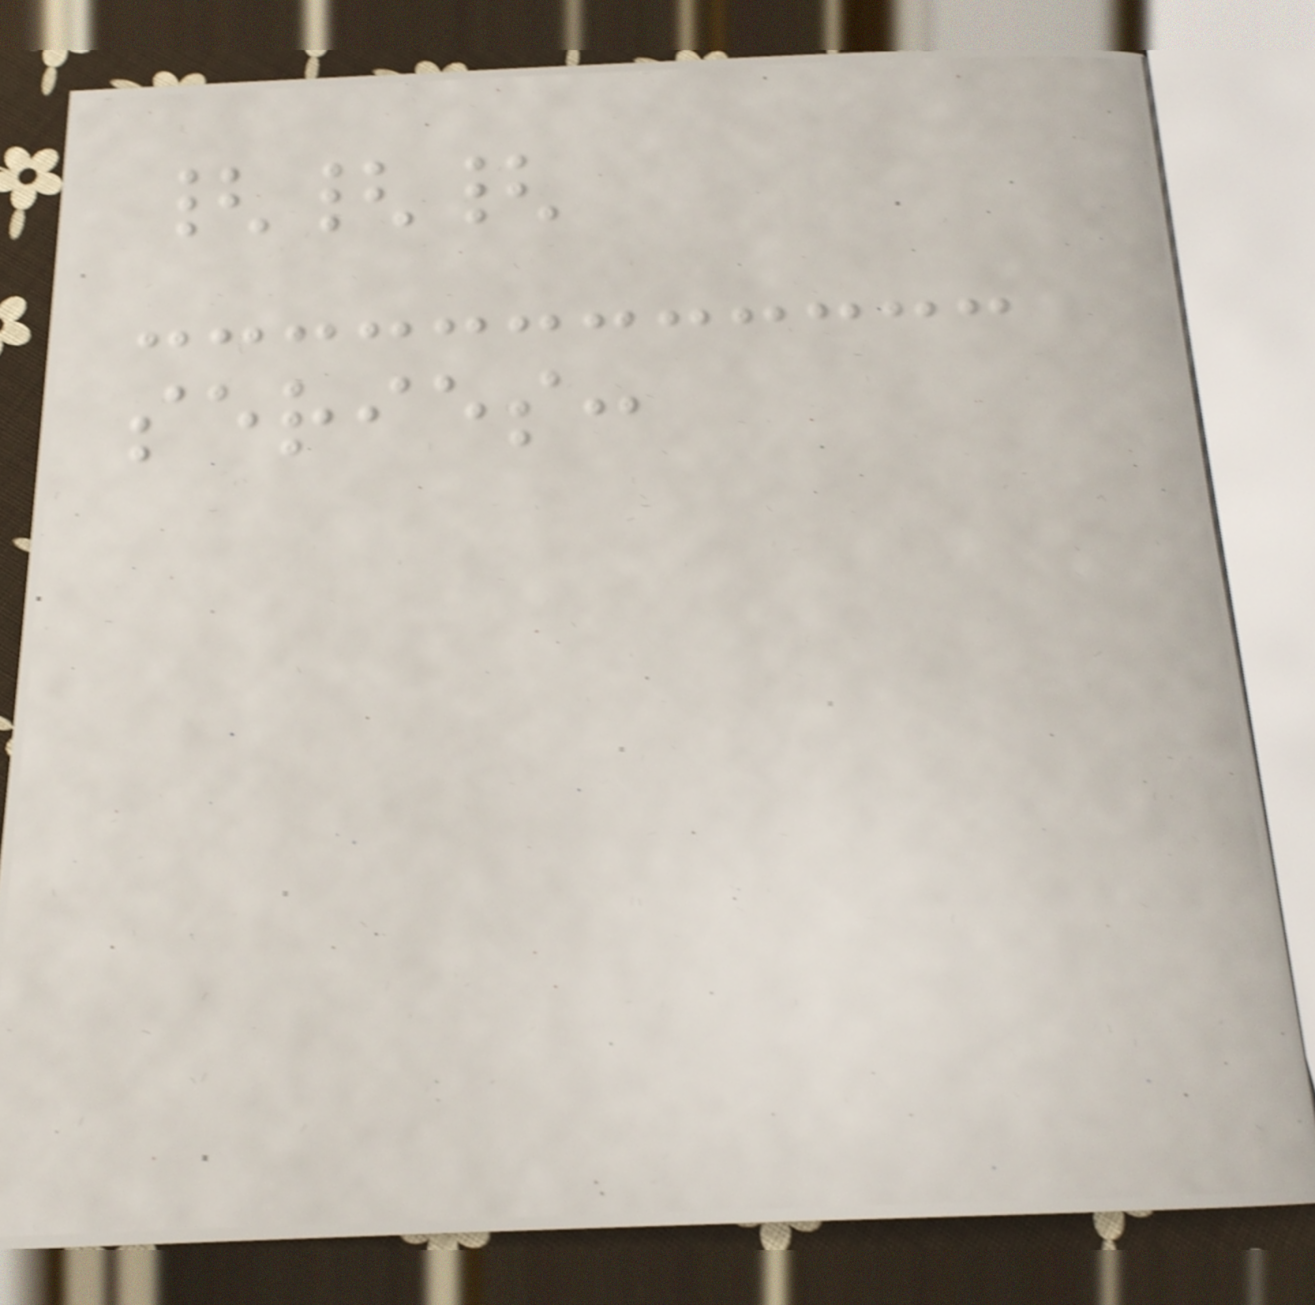{{{
series:
